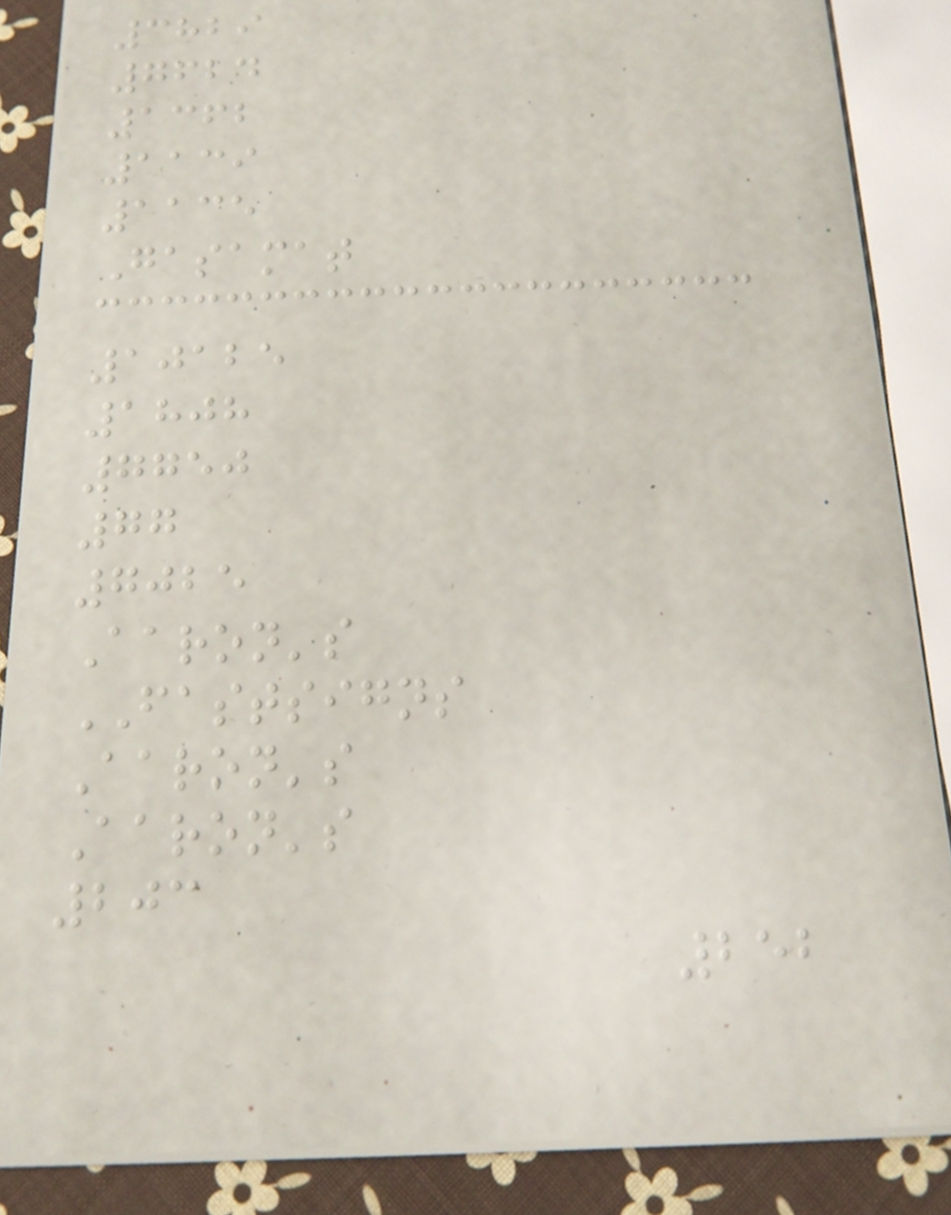3829
7624
1362
1139
1135
Gasamat
10125
1808
7750
77
7025
Aaron's
FASTSIGNS
Aaron's
Aaron's
203
252
